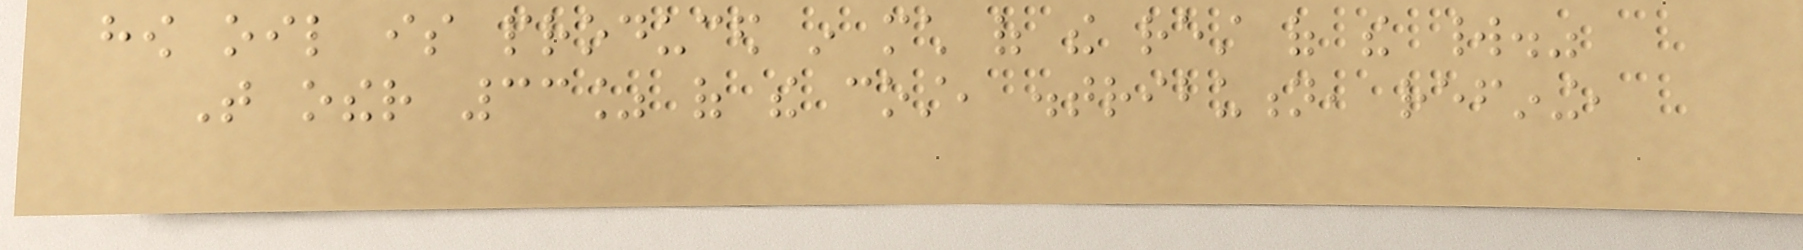how oil is produced in much of the rest of the world."
That other 33% of the cost, distribution, refining,
